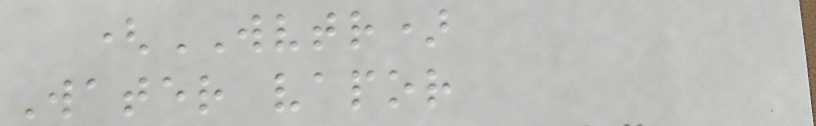(WVTR)
Water vapor
